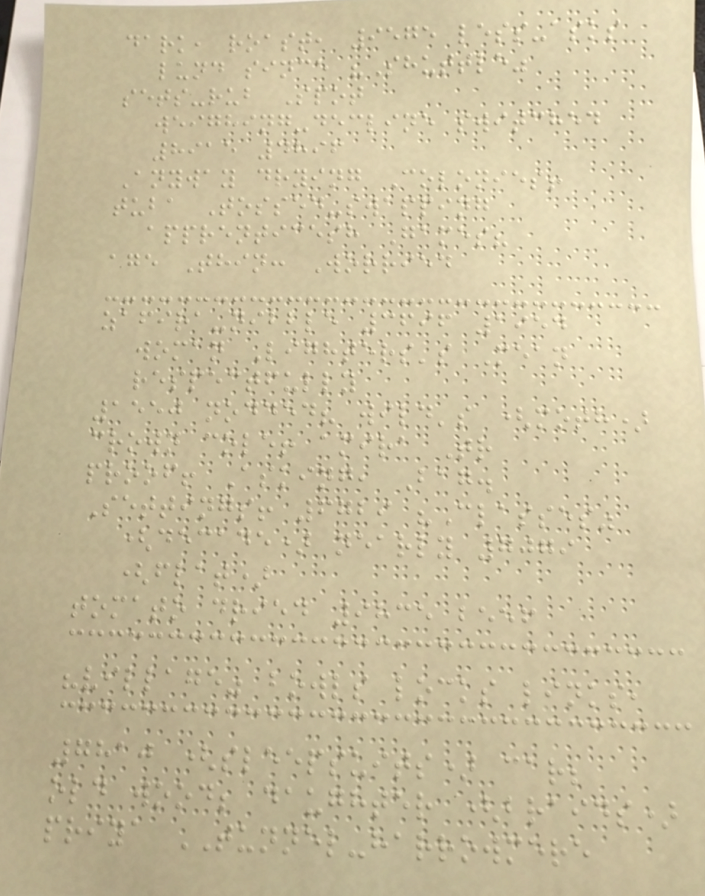dark, roast, 9575 less-asks
lund since "Shuttle"
sets-rub Spot
weighing-decline switched
8915 4896
Anyway drying Colonies!
tuba Tossed-swapping
apprenticesh Games?
age Thin: Worried
zafira-nibble 3696 1954
woman Lighters's Mean
respectfully
1550 nodded? wild's (moth)
crown cole! amira Tr
proof! Asking, Bag.
Settings! 6729 "Classes"
(decade) nearly 7079
(flat)
tomato dried 9835 beef
"village" bowls locks links,
7810 (sleepsuits) car;
old wood; daughter (braids)
priya TUNNEL-harrowmere
